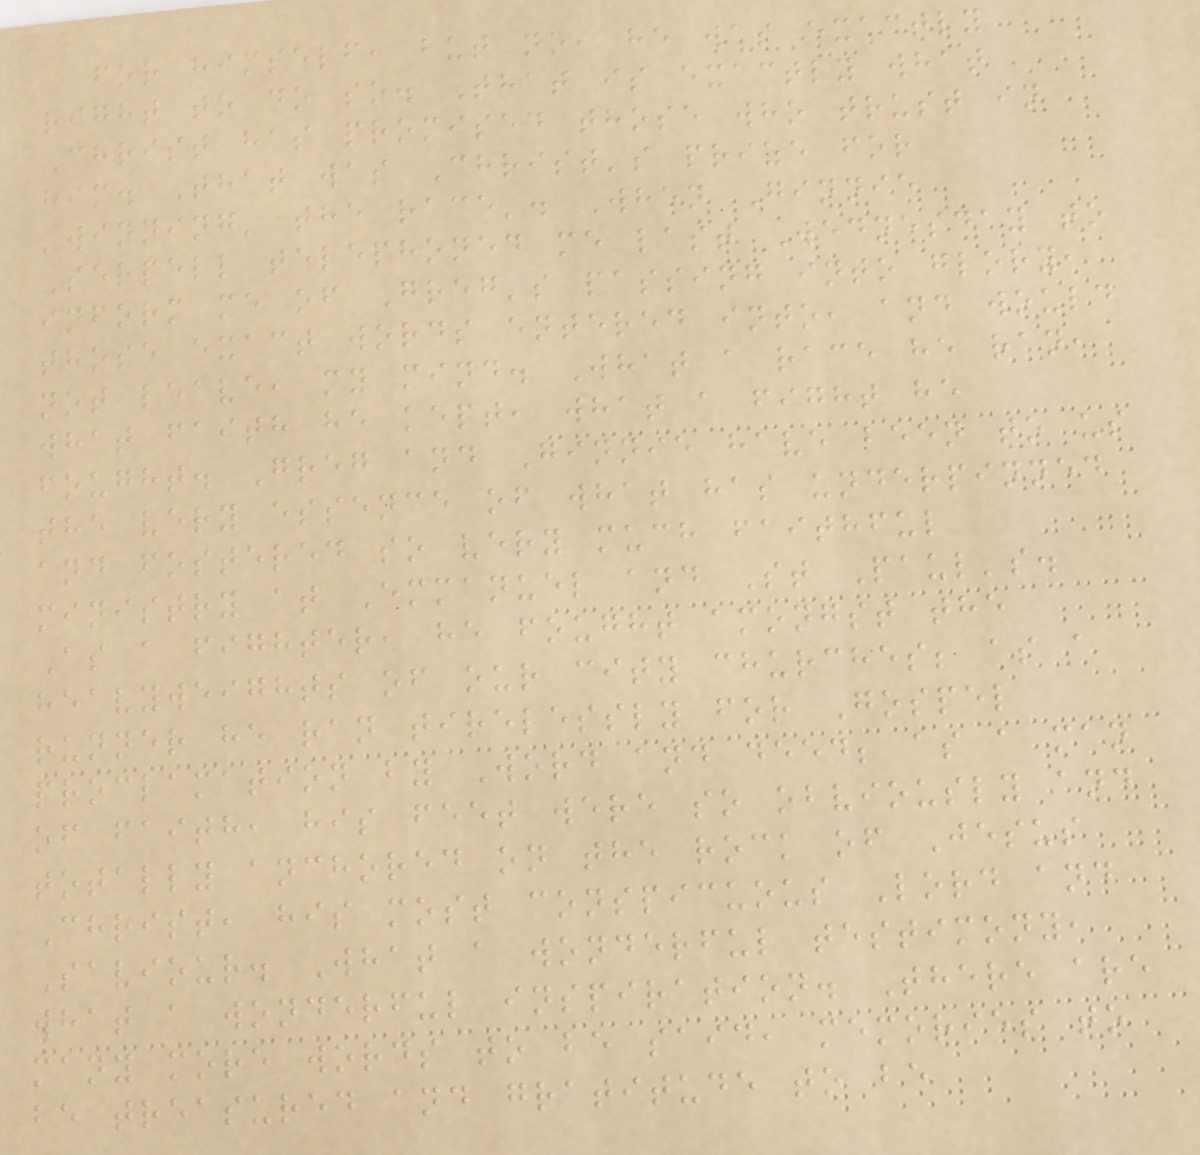for himself, but no, he was exactly
right to do so. That is exactly what
Christ has promised those who trust in
him. That was Christ's prize for
'winning' the race'. When Ginnie
Serpell telephoned me last Wednesday to
inform me of Greg's passing into glory,
those exact words entered into, and would
not leave, my mind. What a race he ran,
what faith he kept, what a fight he
fought. Greg and Ginnie have been to us
the very essence of what has underpinned
and fostered so very much faithful
ministry at Emmanuel and St Paul's.
As a fighter, he fought amongst the
heavyweights of our city churches; as a
runner he ran tirelessly for Gospel
proclamation by Word and deed; as a man
of faith, his feet were so obviously and
totally anchored on the rock of Jesus
Christ, his most conspicuous Lord and
Saviour. What a wonderful testimony,
what a wonderful inspiration. There are
many more words to be said, memories to
be treasured and gratitude to be
